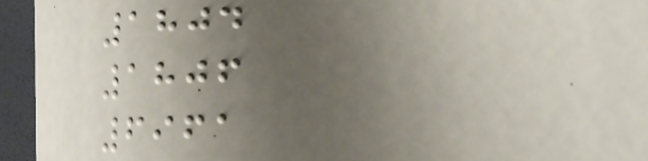1804
1806
6961
